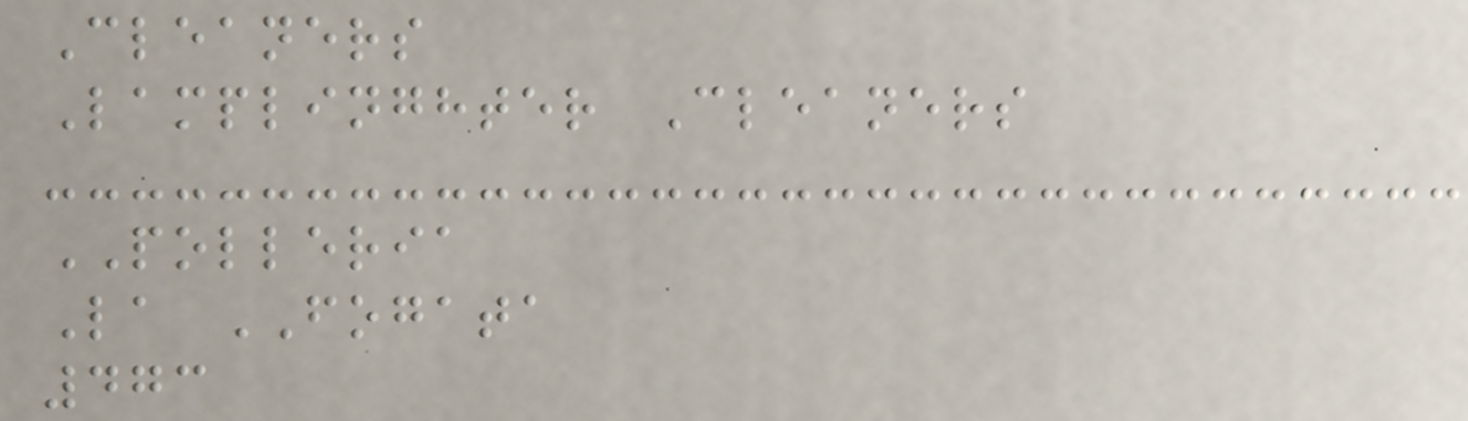Cleaners
Lamplinghter Cleaners
POLLERIA
La FOGATA
473
